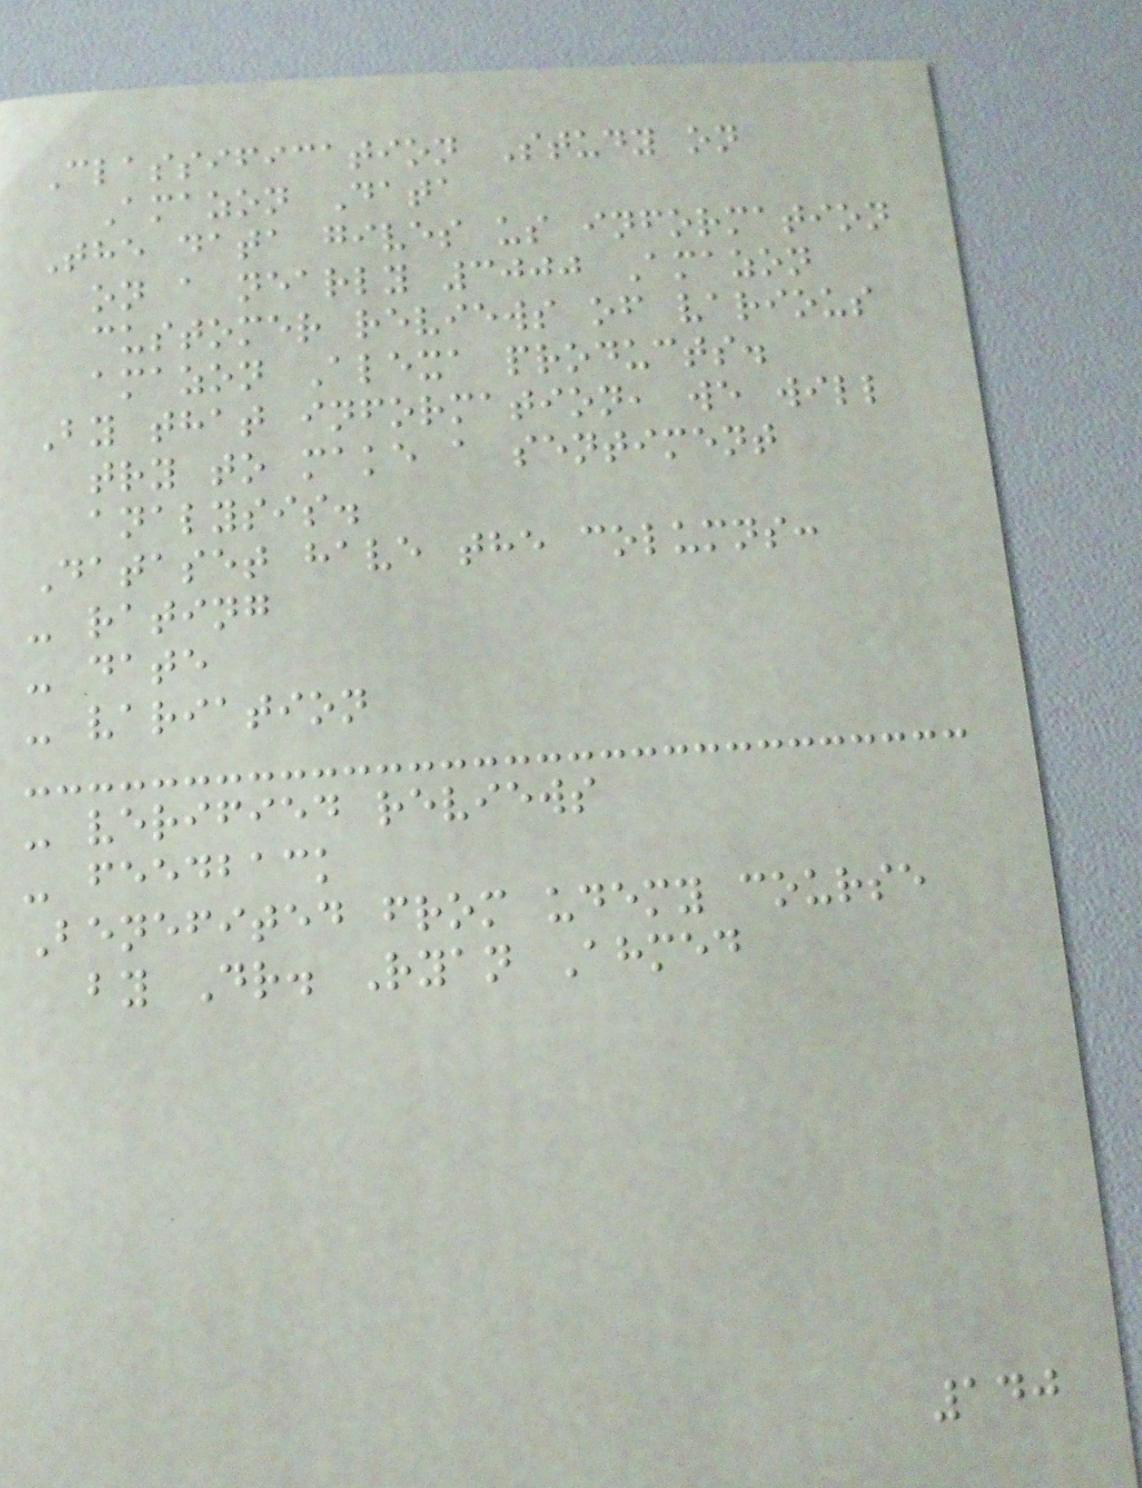Classification Study on
Amazon Data
The data gives us information
on a nearly 3000 Amazon
customer reviews of various
amazon Alexa products.
By that information, we will
try to make a sentiment
analysis.
Dataset have the columns:
- rating
- date
- variation
- verified reviews
- feedback
Benefited from udemy course
by Dr. Ryan Ahmed
140
